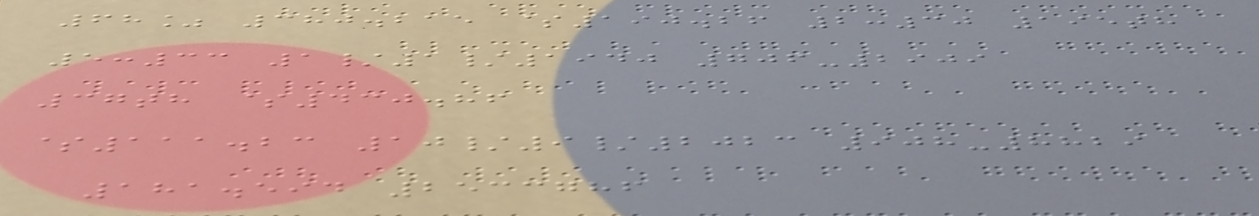68% 380.215 $190.26 2:30 195th
5:33 1/1/1940 706-2909
37th $430.86
$111.23 10/9/2023 908-8829
181.594 2533786
